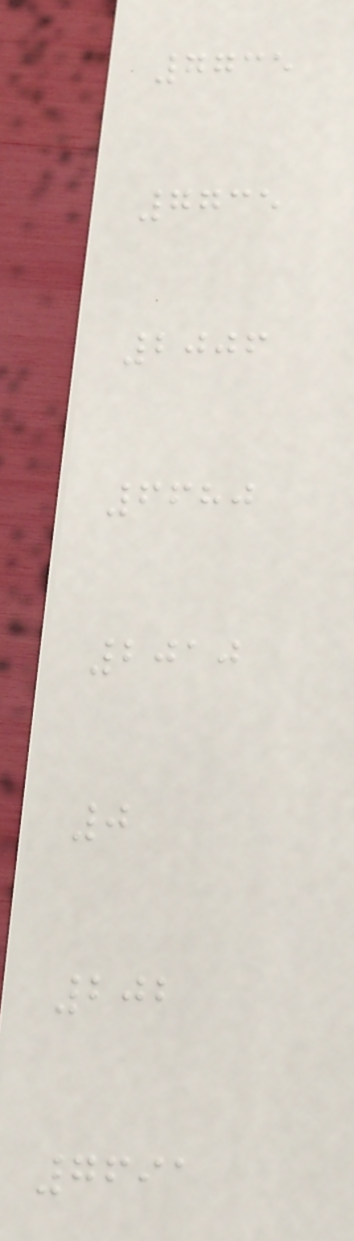7735
7735
2006
6680
2010
0
202
7691
